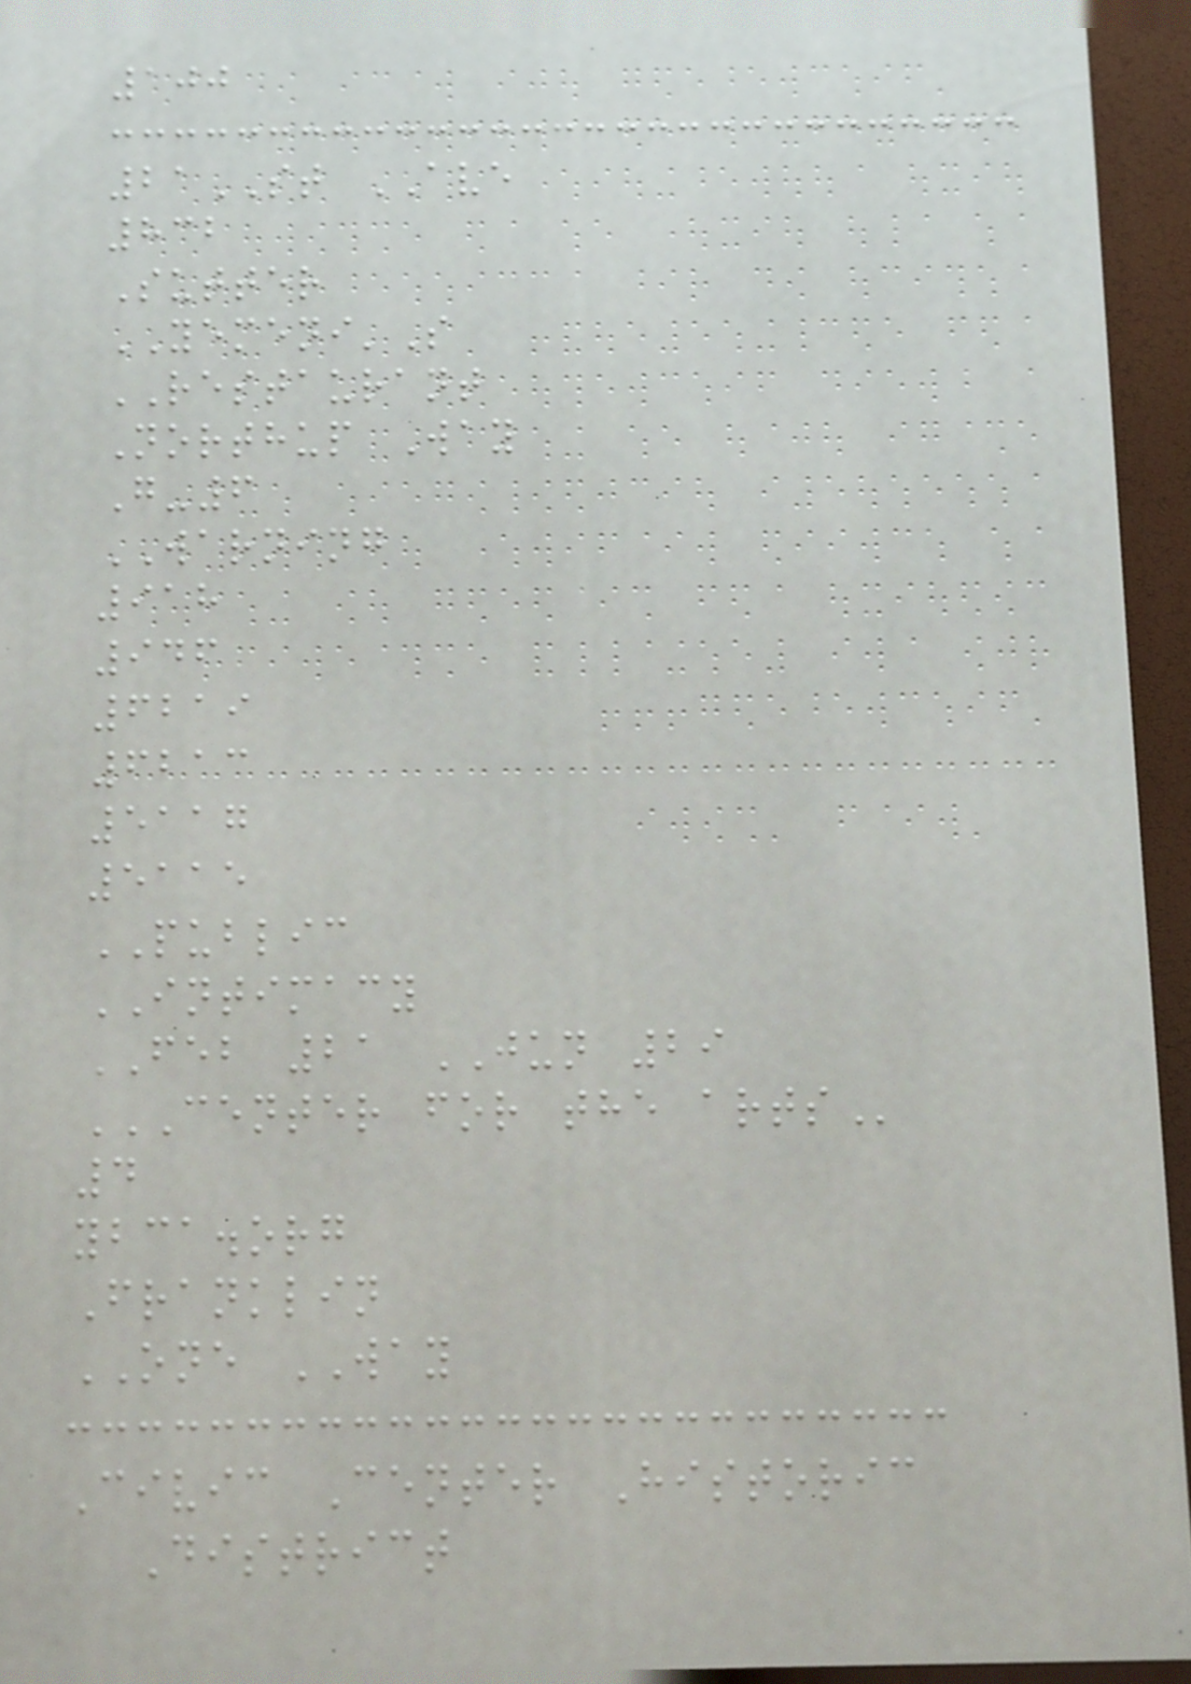100
21ST AVE
832
Sutter
YEMENI'S
RESTAURANT
Northup Way
G-6
WARNING
918
946
6219
6213
5117
5115
PUBLIC
INTIMACY
FEB 21 JUN 29
CENTER FOR THE ARTS
4
ybca.org
Franklin
ONE WAY
Civic Center Historic
District
